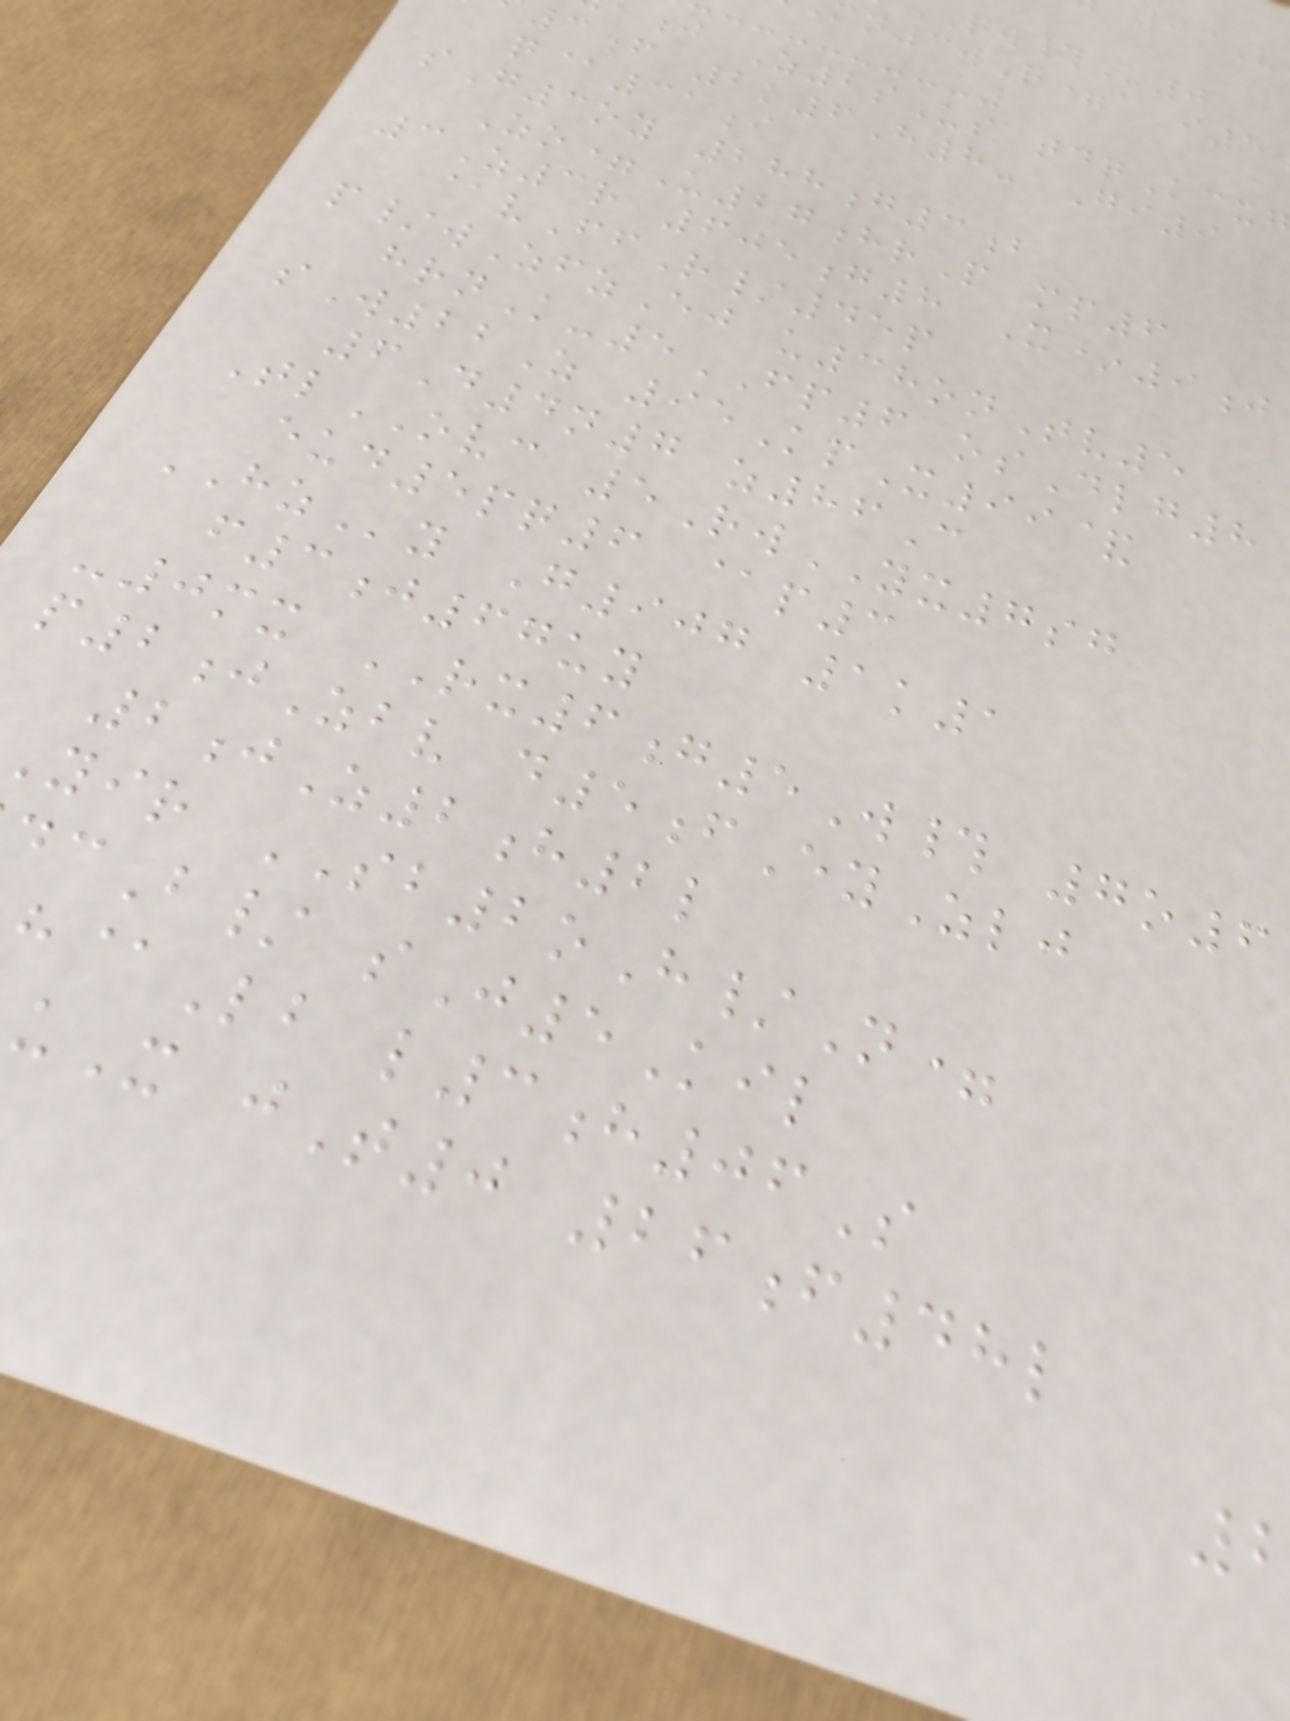#U0
3wQ=a i8
j Z2sUs tdqKcxg
3f 2k6H8- Gi9
q@31i
sG3oy 288g3b
Zo=U27hrP mp6
3Z3r 605g8 X*9j
@vFfR/45p
p/wZfzEj u38onTv5
hrnK-5FP6 osDlg8
sW22Z 95KpX99&
6D4n7 z86C
TlOVC 5RwYX7sg
eud5pq6 @p3
HZy G907 1k1
f3j67uy
-0mx RX6g5W# 7o6
p2jZbv d5fEyZlj
2jZ2h2l
yir SB2oH/N=
B/ sJ5Kil
h@Lb l3h06S
uX jT0 26f48l
